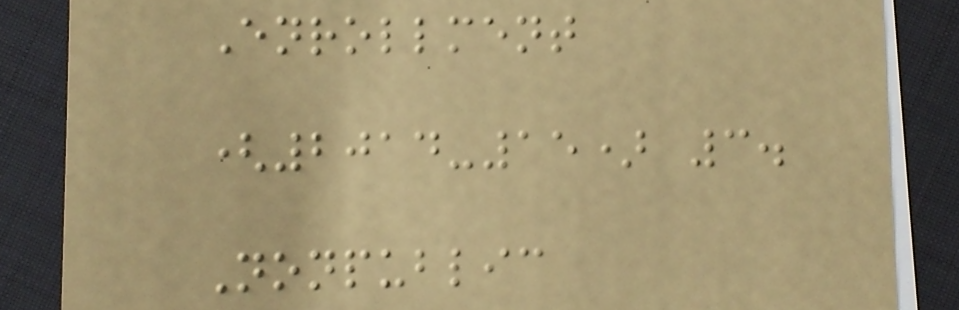Enrollment
(2014-15) 3.
Nonpublic
